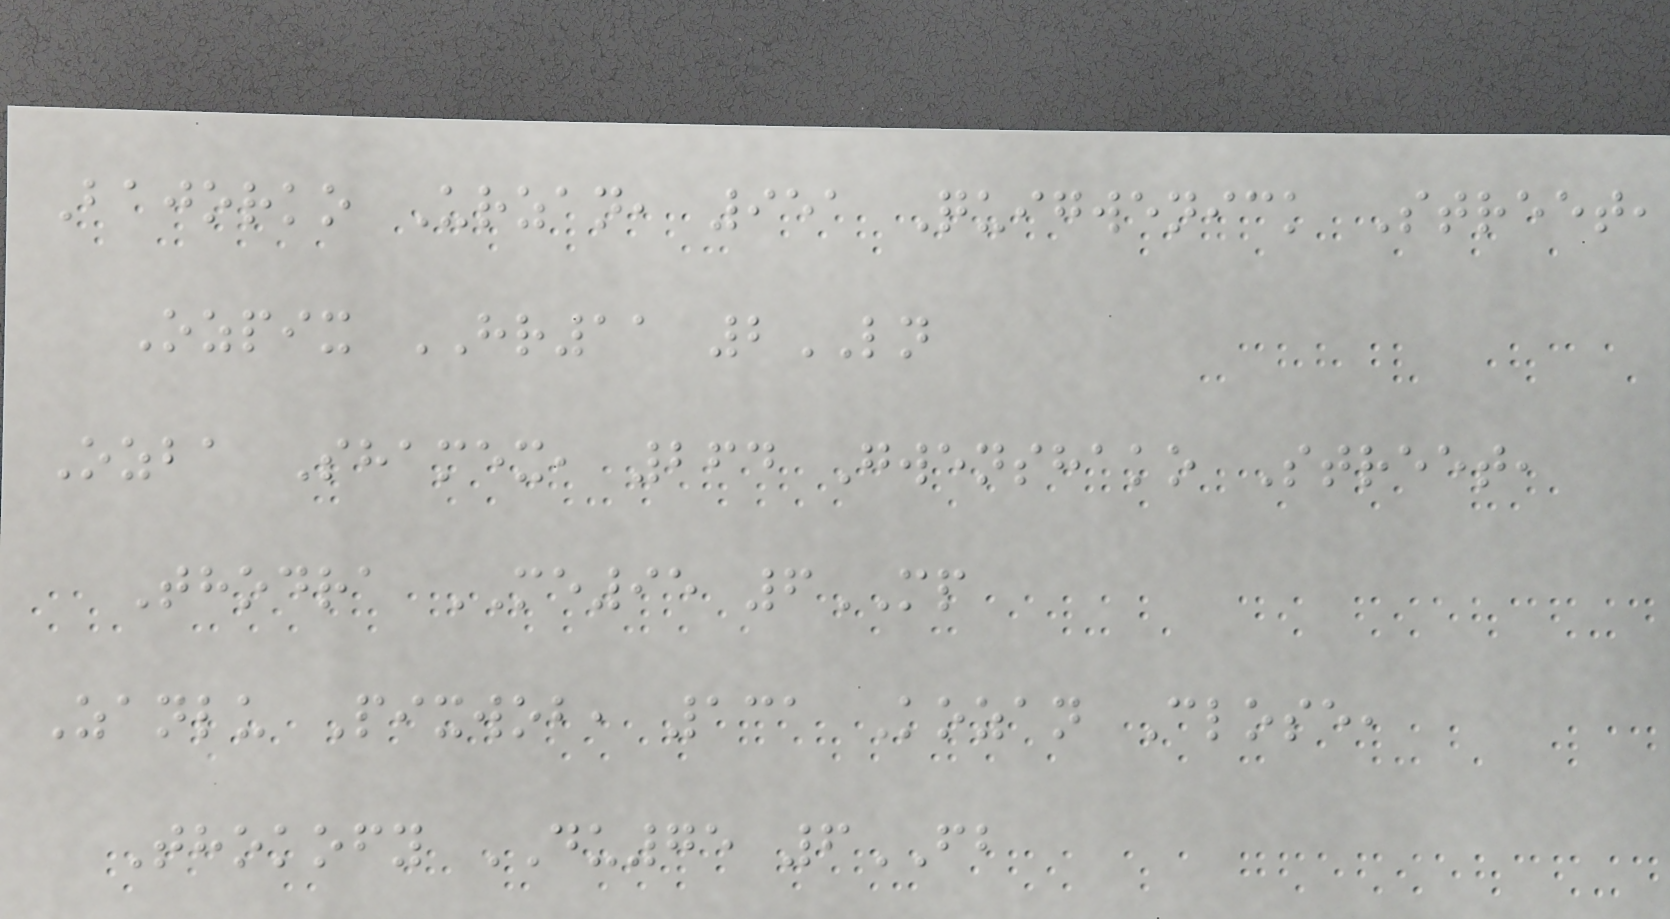Bajorko Urzan, 951 Quigwenick Street,
Ozpix HR11 2LN
Ozba Shamex, 264 Gwenshako Street,
Thodra ME95 6MP
Zanlu Pixwob, 131 Kozan Close,
Thokofy DU75 6FB
